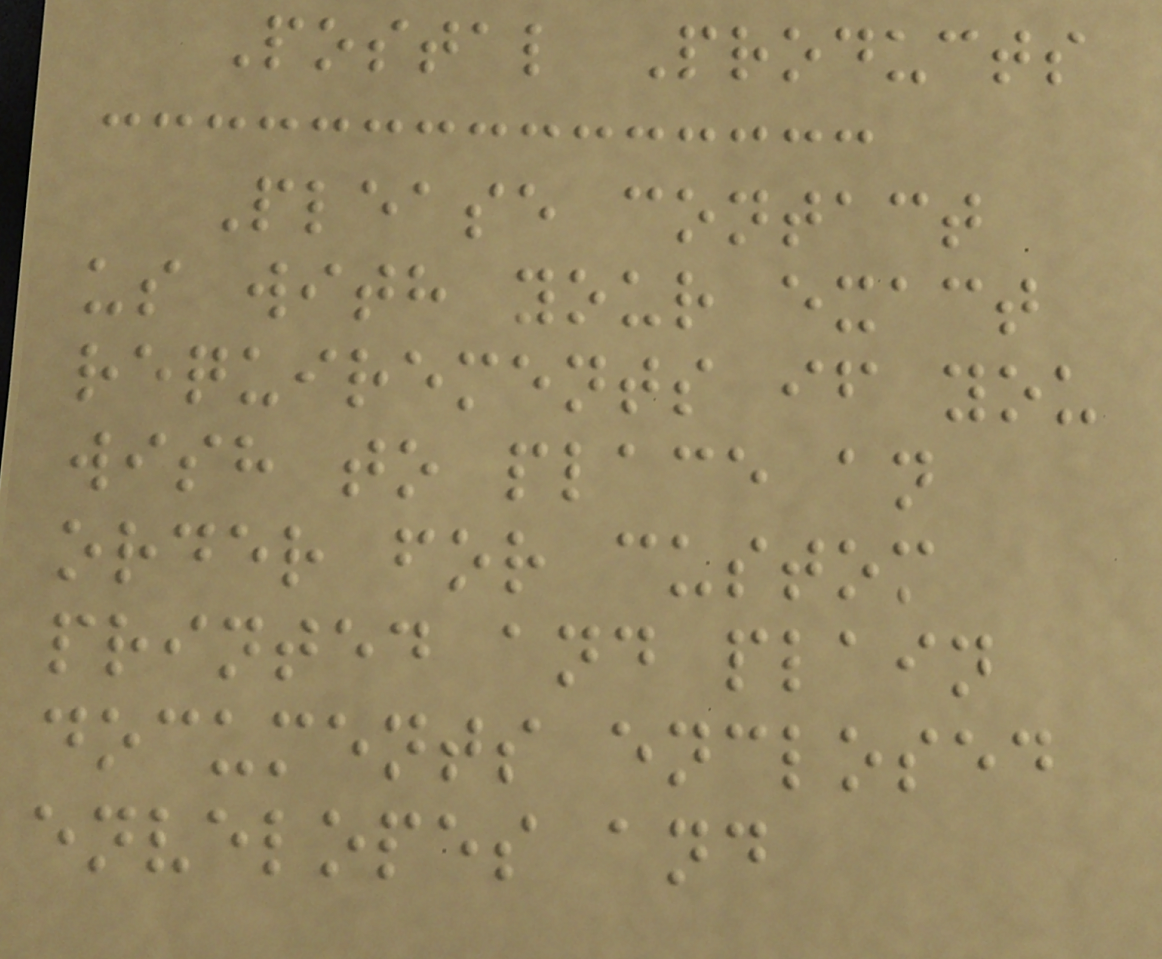Postal Products
Please contact
us with your exact
requirements if you
wish to place an
order for custom
printed and plain
documents enclosed
envelopes and
